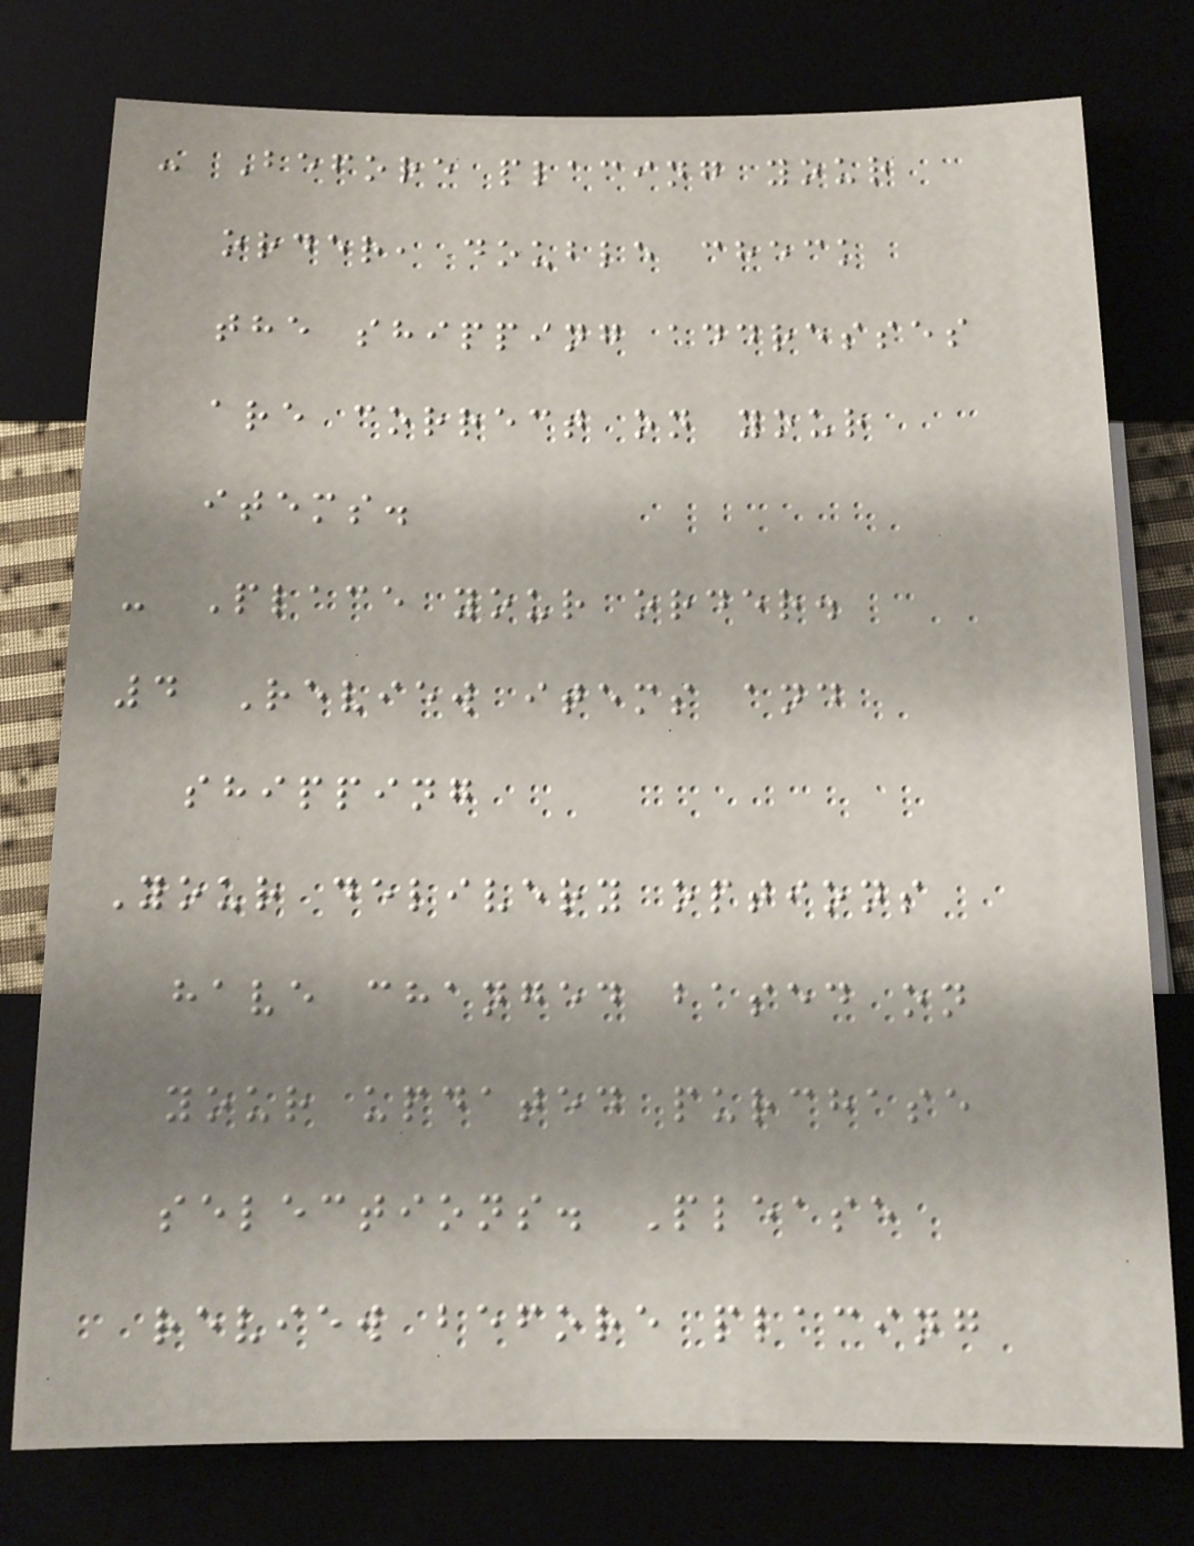- Before placing your
order, double check
the shipping addresses
are correct on your
items.
- Place your order.
4 Review items and
shipping
Your delivery options
have changed based on
your updated purchase
selections. Please
review before placing
